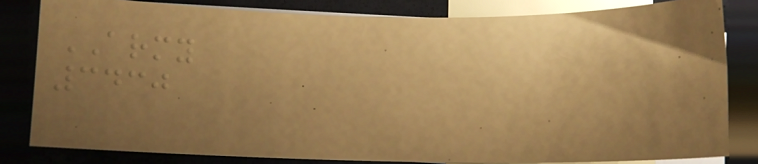ARMY
3430
